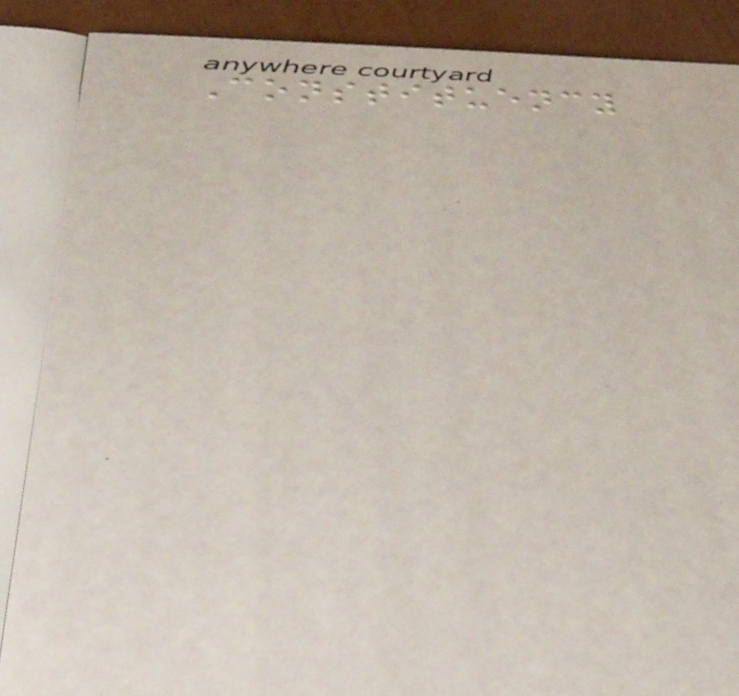Constituency
